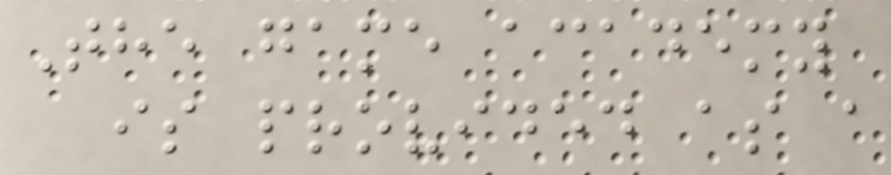The game academy
is provided as a
